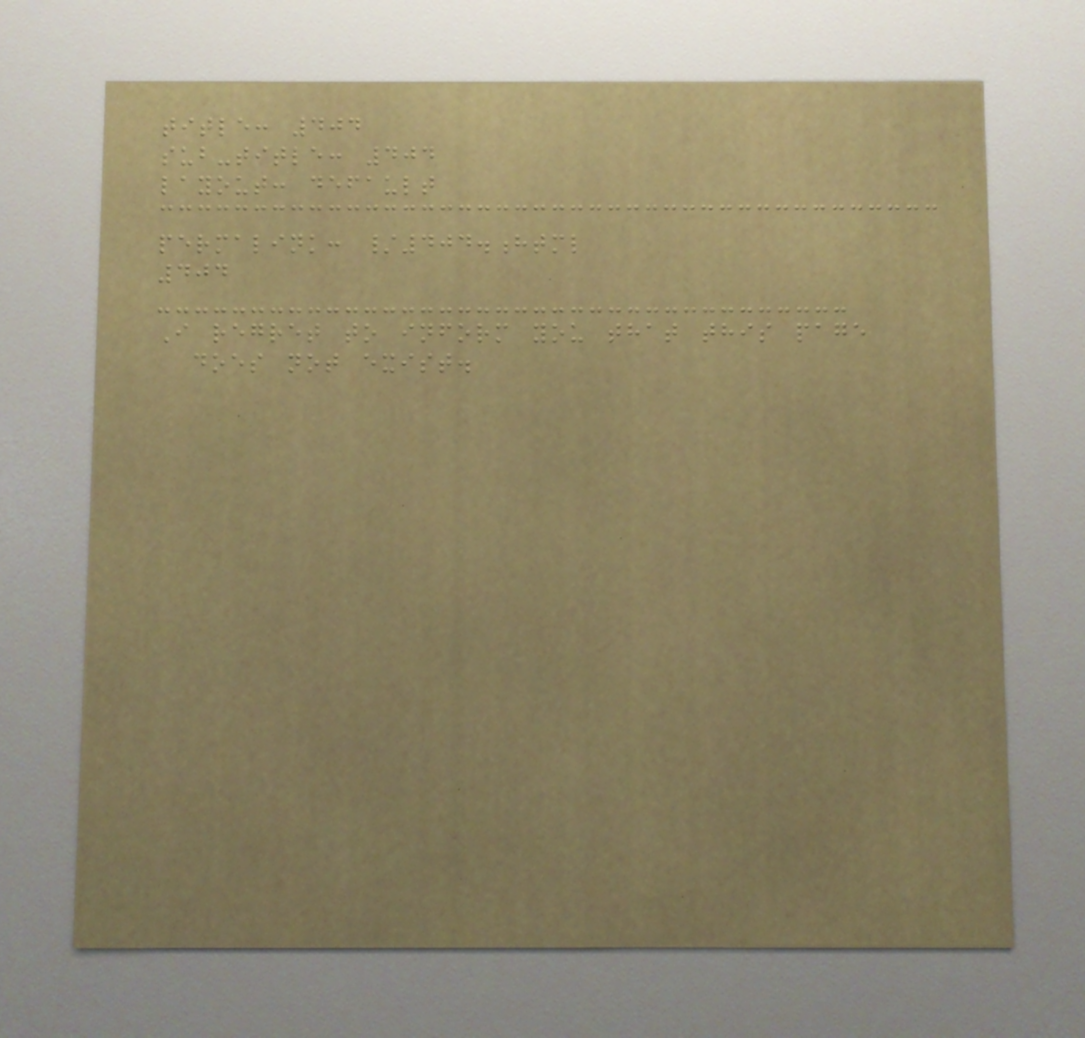title: 404
sub-title: 404
layout: default
permalink: /404.html
404
I regret to inform you that this page
does not exist.
